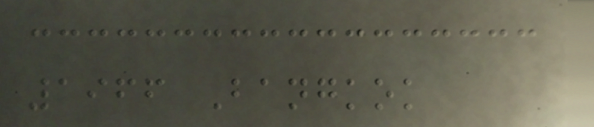1966 Bangkok
